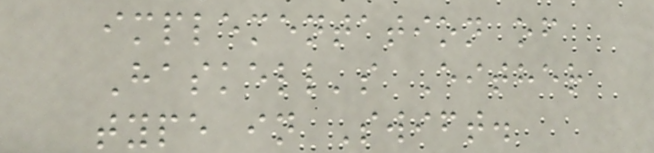implementation of
Haskell's Either
type in Swift.
